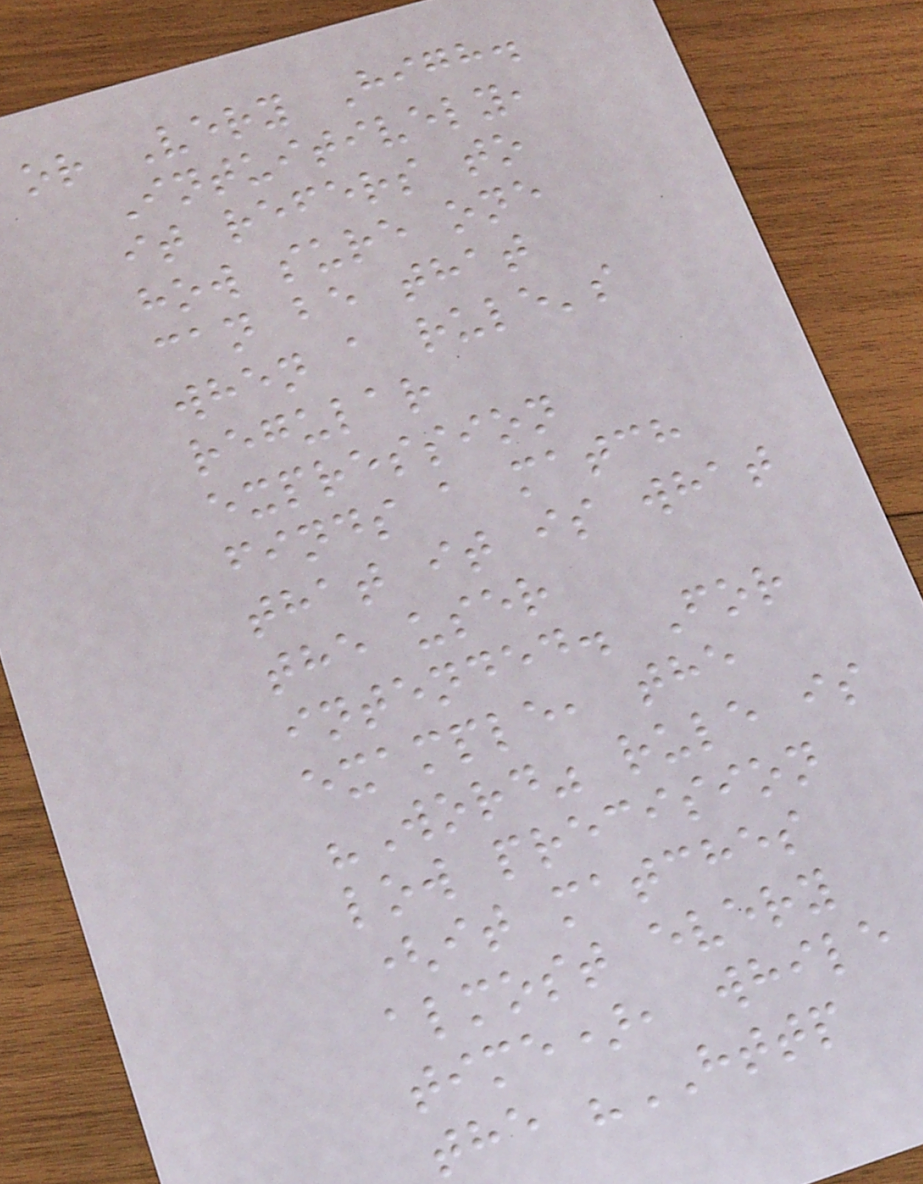or Very High.
Intuitively,
it refers to
how sure one
can be that
when a rule's
regular
expression
finds a match
that it is what
the user
intended. For
example, the
"Word" rule is
low precision
(it matches
almost every
time), while
the "HTTP
